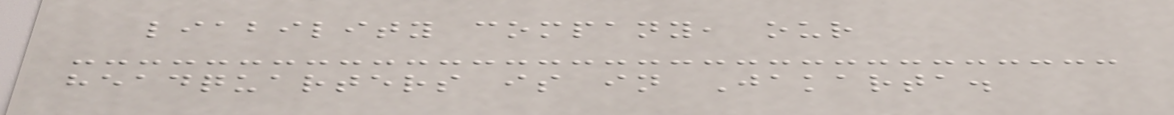liability company, our
headquarters is in Jakarta.
